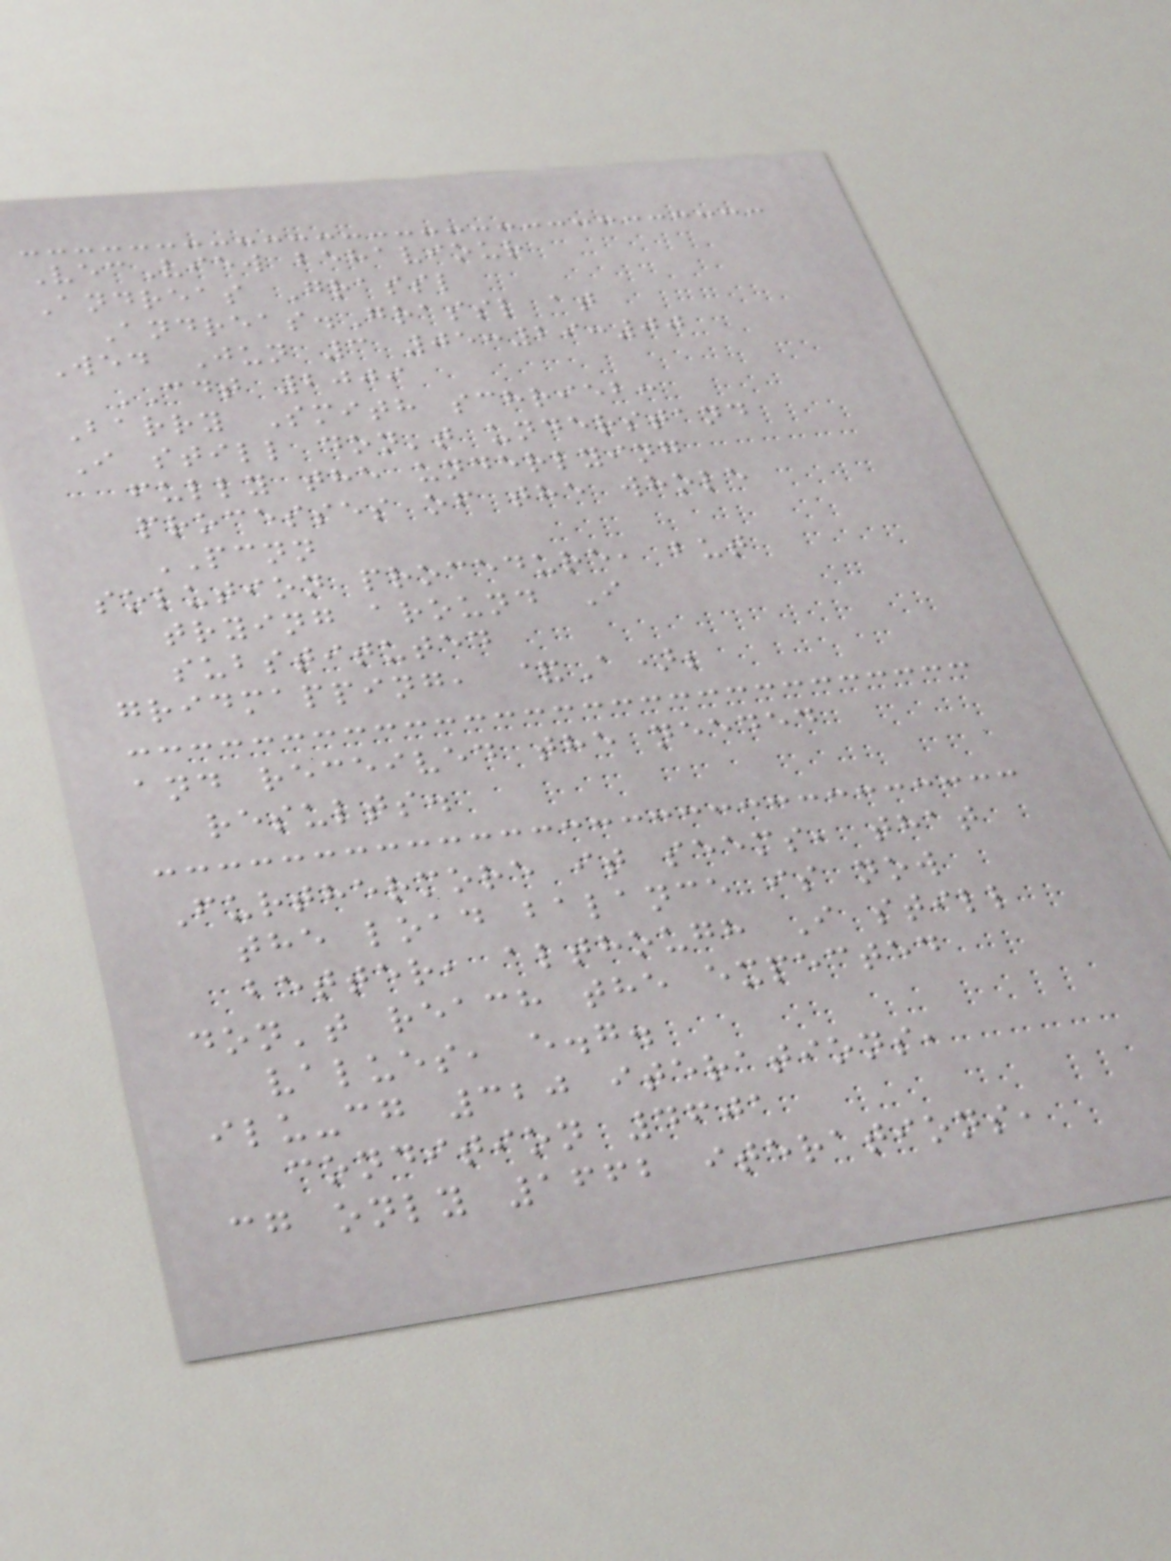VecView behaviour
Andreas Grassl
Andreas.Grassl at
Wed Jun 3 05:29:00
CDT 2009
Barry Smith schrieb:
I still don't understand
fully the underlying
processes of the whole
PCNN
solution procedure, but
trying around I
substituted
gridmapping, &A);
and received the needed
results.
Furthermore it seems, that
the load balance is now
better, although I still
don't reach the expected
values, e.g.
ilu-cg 320 iterations,
condition 4601
cg only 1662 iterations,
